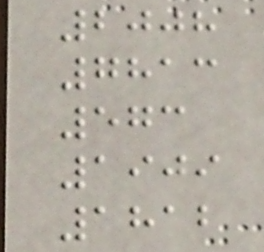2008
7813
573
1909
1812
